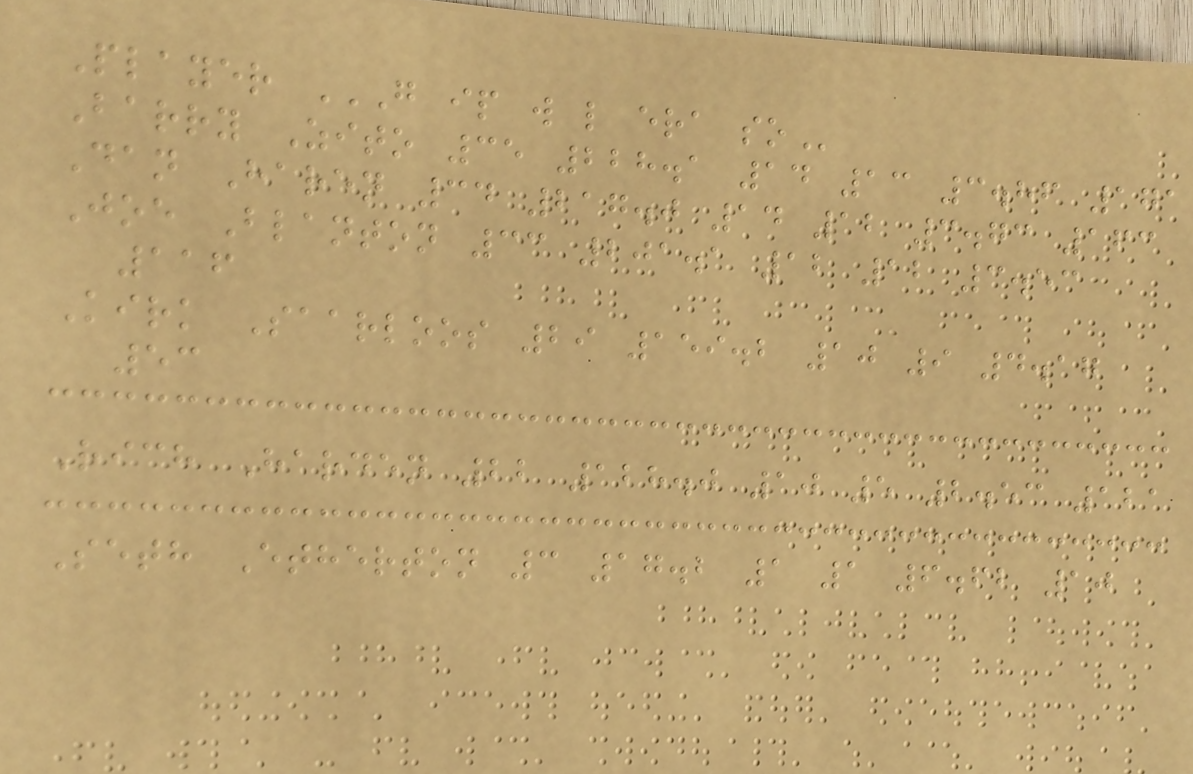Player G IP W L ERA SO
Barry Zito 35 228.1 14 13 3.86 171
Dan Haren 34 217.0 14 12 3.73 163
Joe Blanton 33 201.1 12 12 3.53
116
Kirk Saarloos 29 159.2 10 9 4.17
53
Rich Harden 22 128.0 10 5 2.53 121
Seth Etherton 3 17.2 1 1 6.62 10
